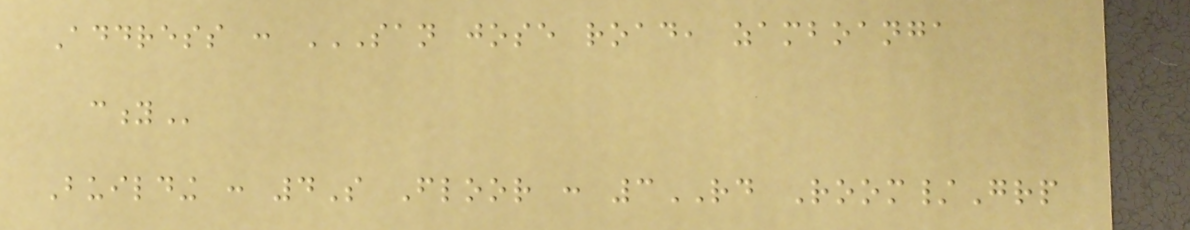Address : SAN JOSE ROAD, ZAMBOANGA
CITY
Building : 4S Floor : 3RD Room/Grp
